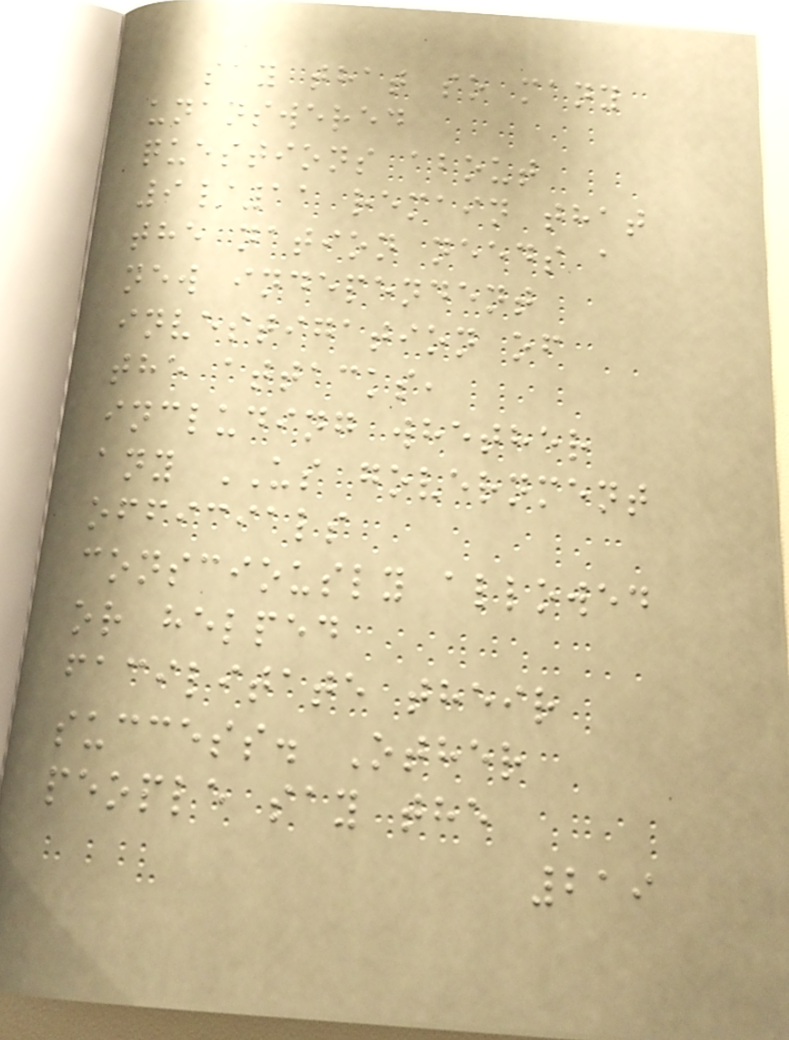say that so many
unanswered
questions about
9/11 remain that
the nation needs a
new independent
investigation of
the attacks,
including whether
any US government
officials
consciously allowed
or helped
facilitate their
success. Other
people say the
219
